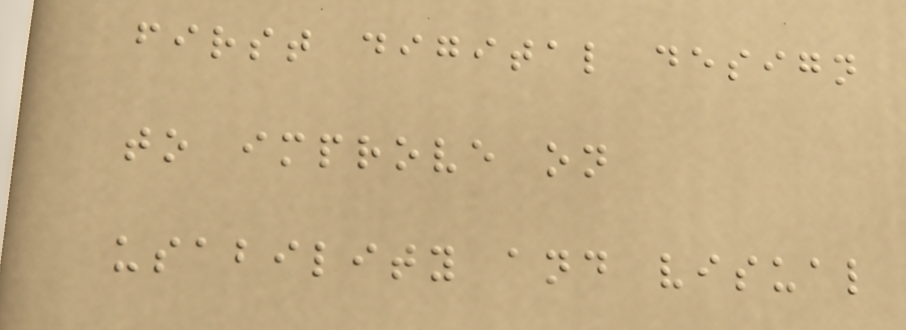first digital design
to improve on
usability and visual
